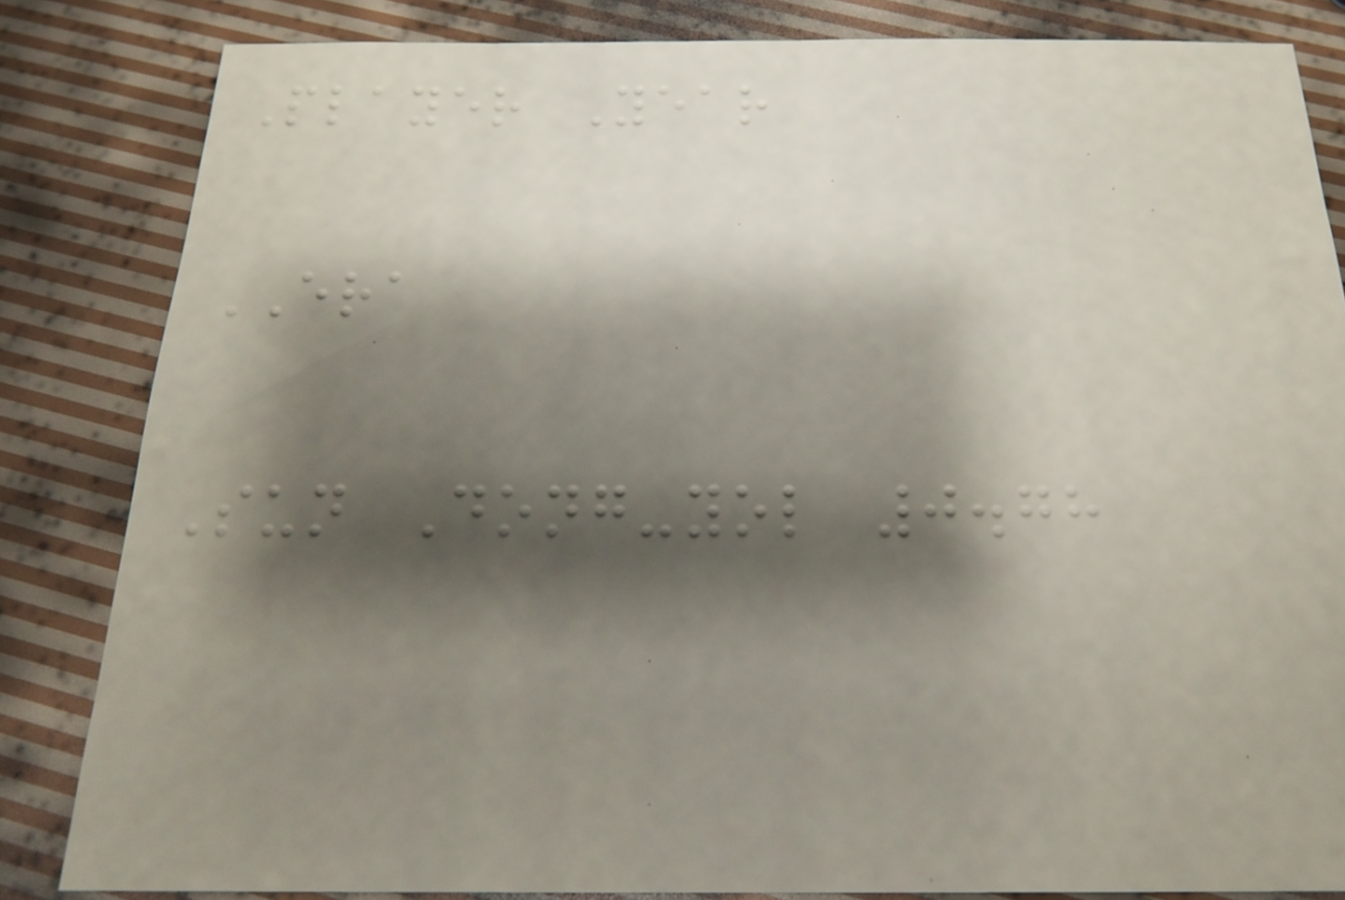Player Year
ERA
Sun Dong-yol 0.78
